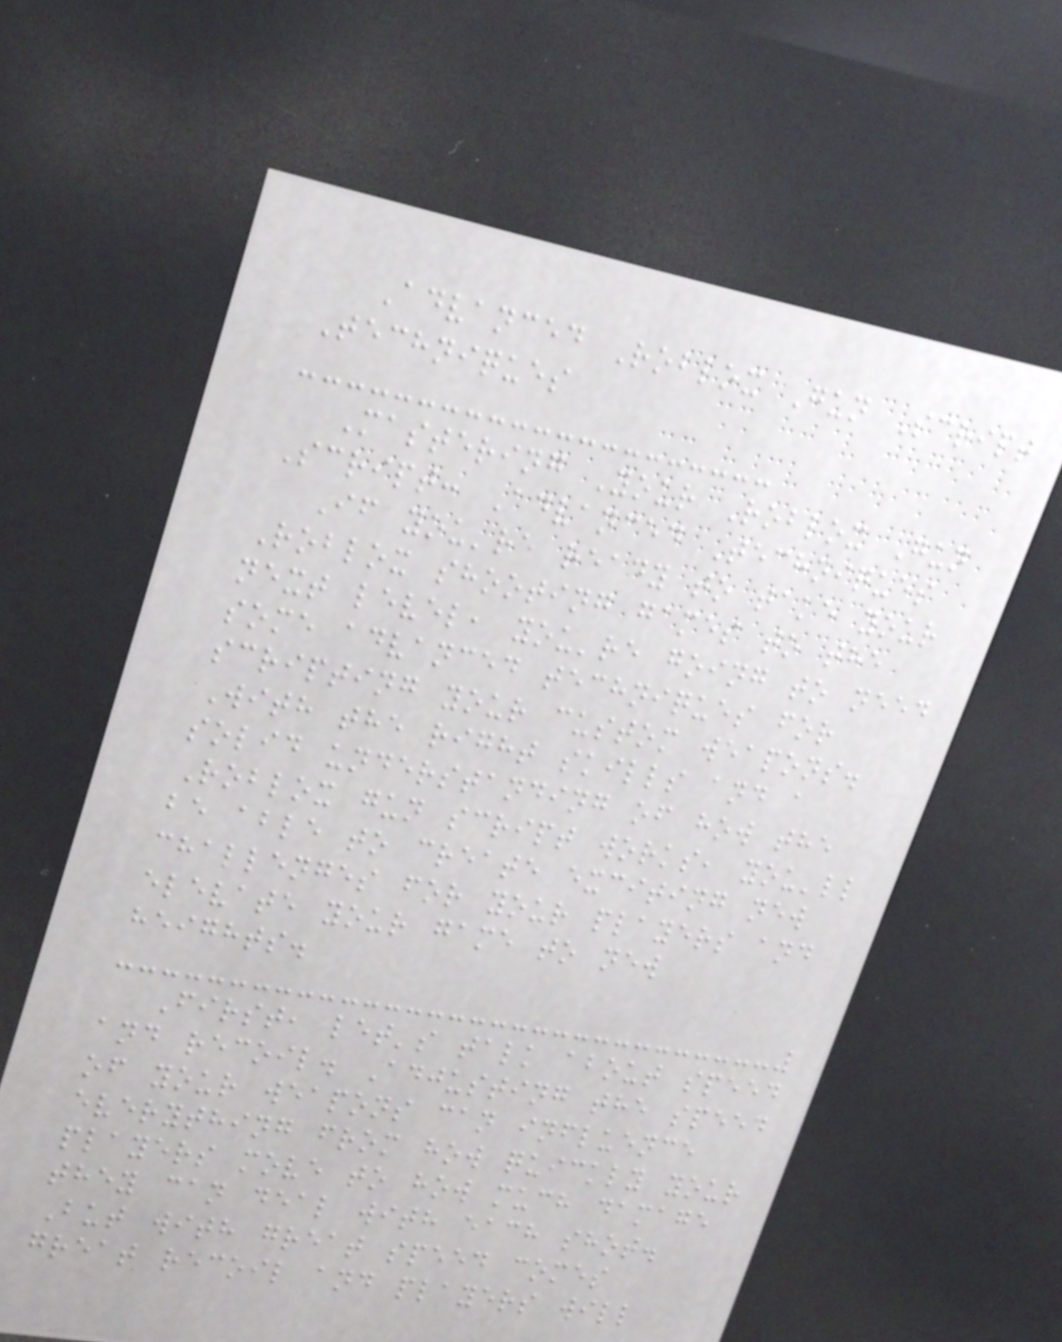Advanced Roblox Gun Script
Techniques
Mastering Your Roblox Gun
Script: Advanced Techniques
If you're ready to take your
Roblox shooting games to the
next level, you're going to need
some advanced techniques for
scripting your custom weapons.
With the right skills and a
solid understanding of how the
Roblox gun script works, you'll
be able to create exciting new
challenges for your players and
elevate your game to new
heights.
First, let's talk about speed
and recoil. Adjusting the speed
of your weapons can influence
everything from how quickly your
players move to how much damage
they can deal with each shot.
But with great speed comes
great recoil and players will
